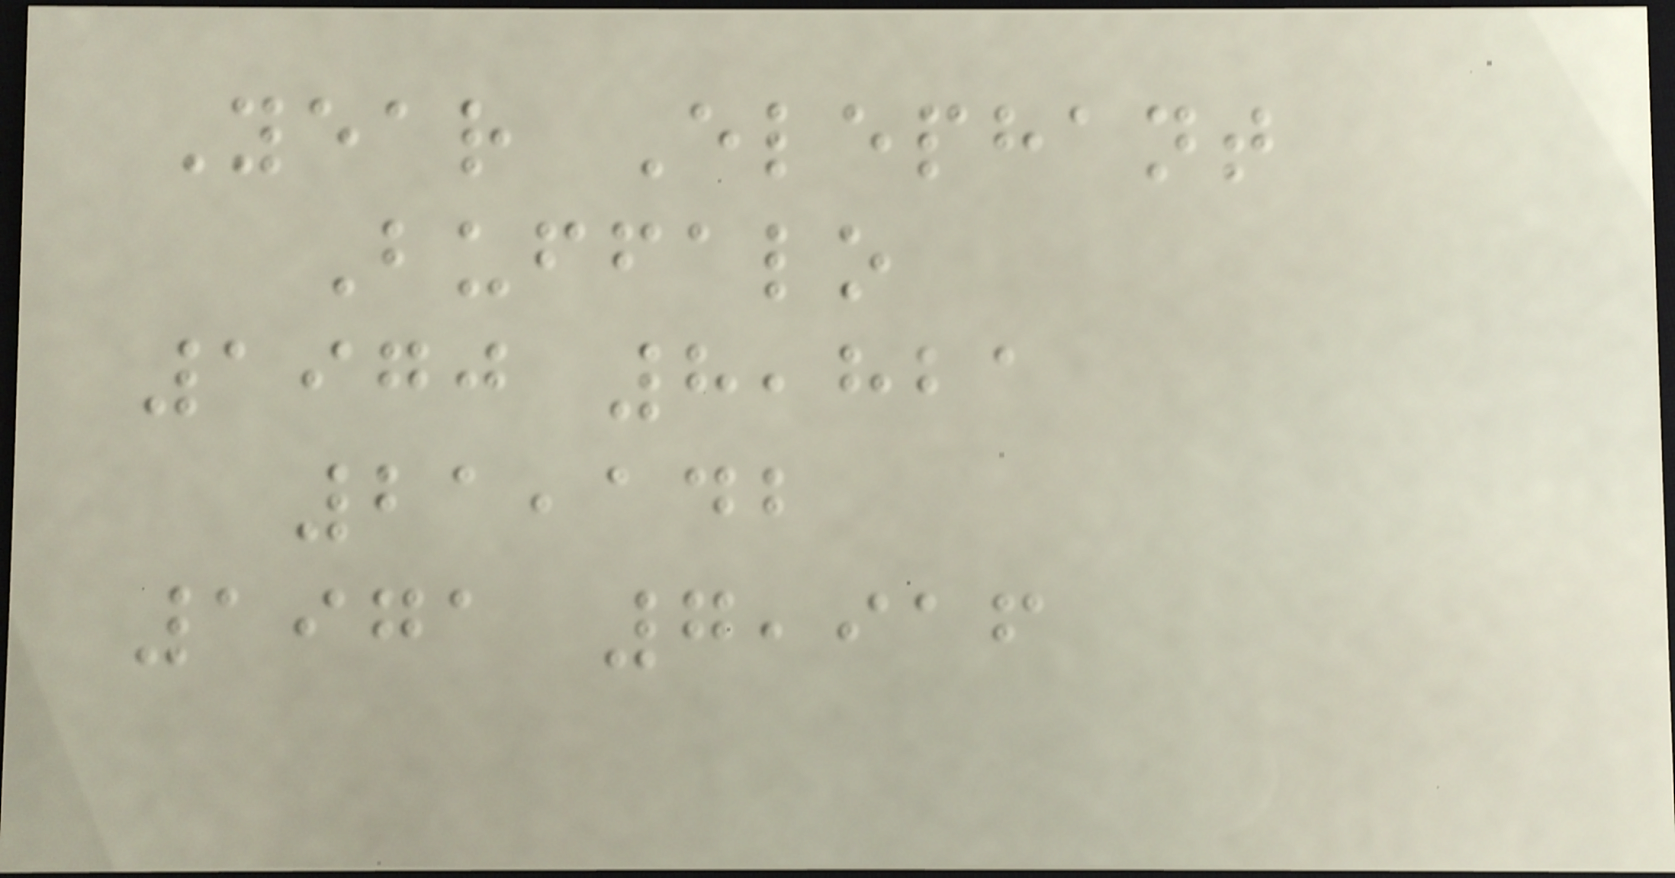Year Elephant
Buffalo
1970 8,821
21,142
1971 7,916
